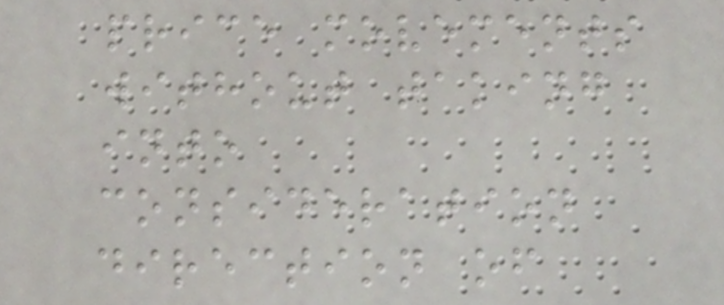price movements
without taking
into
consideration
direction of
